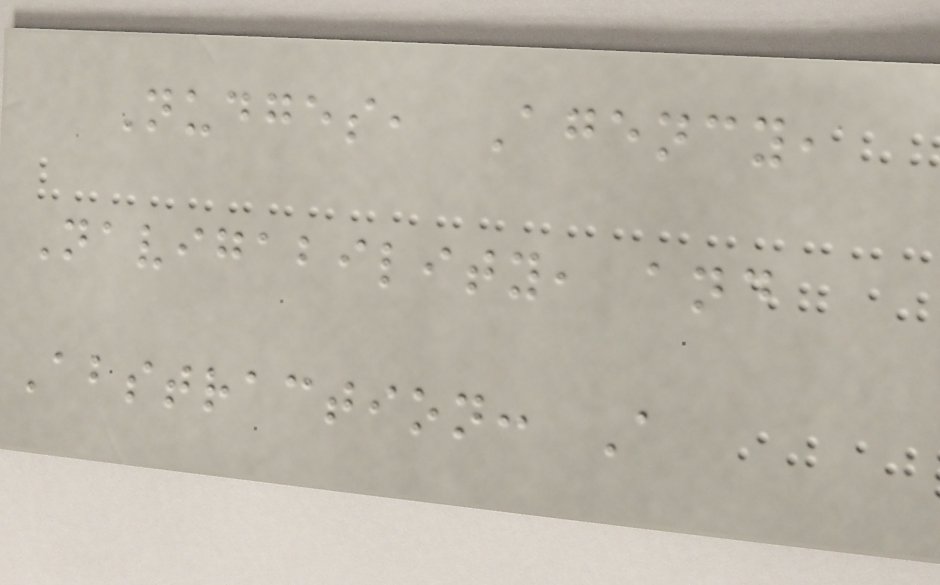Nudges, Agency,
Navigability, and
Abstraction: A
